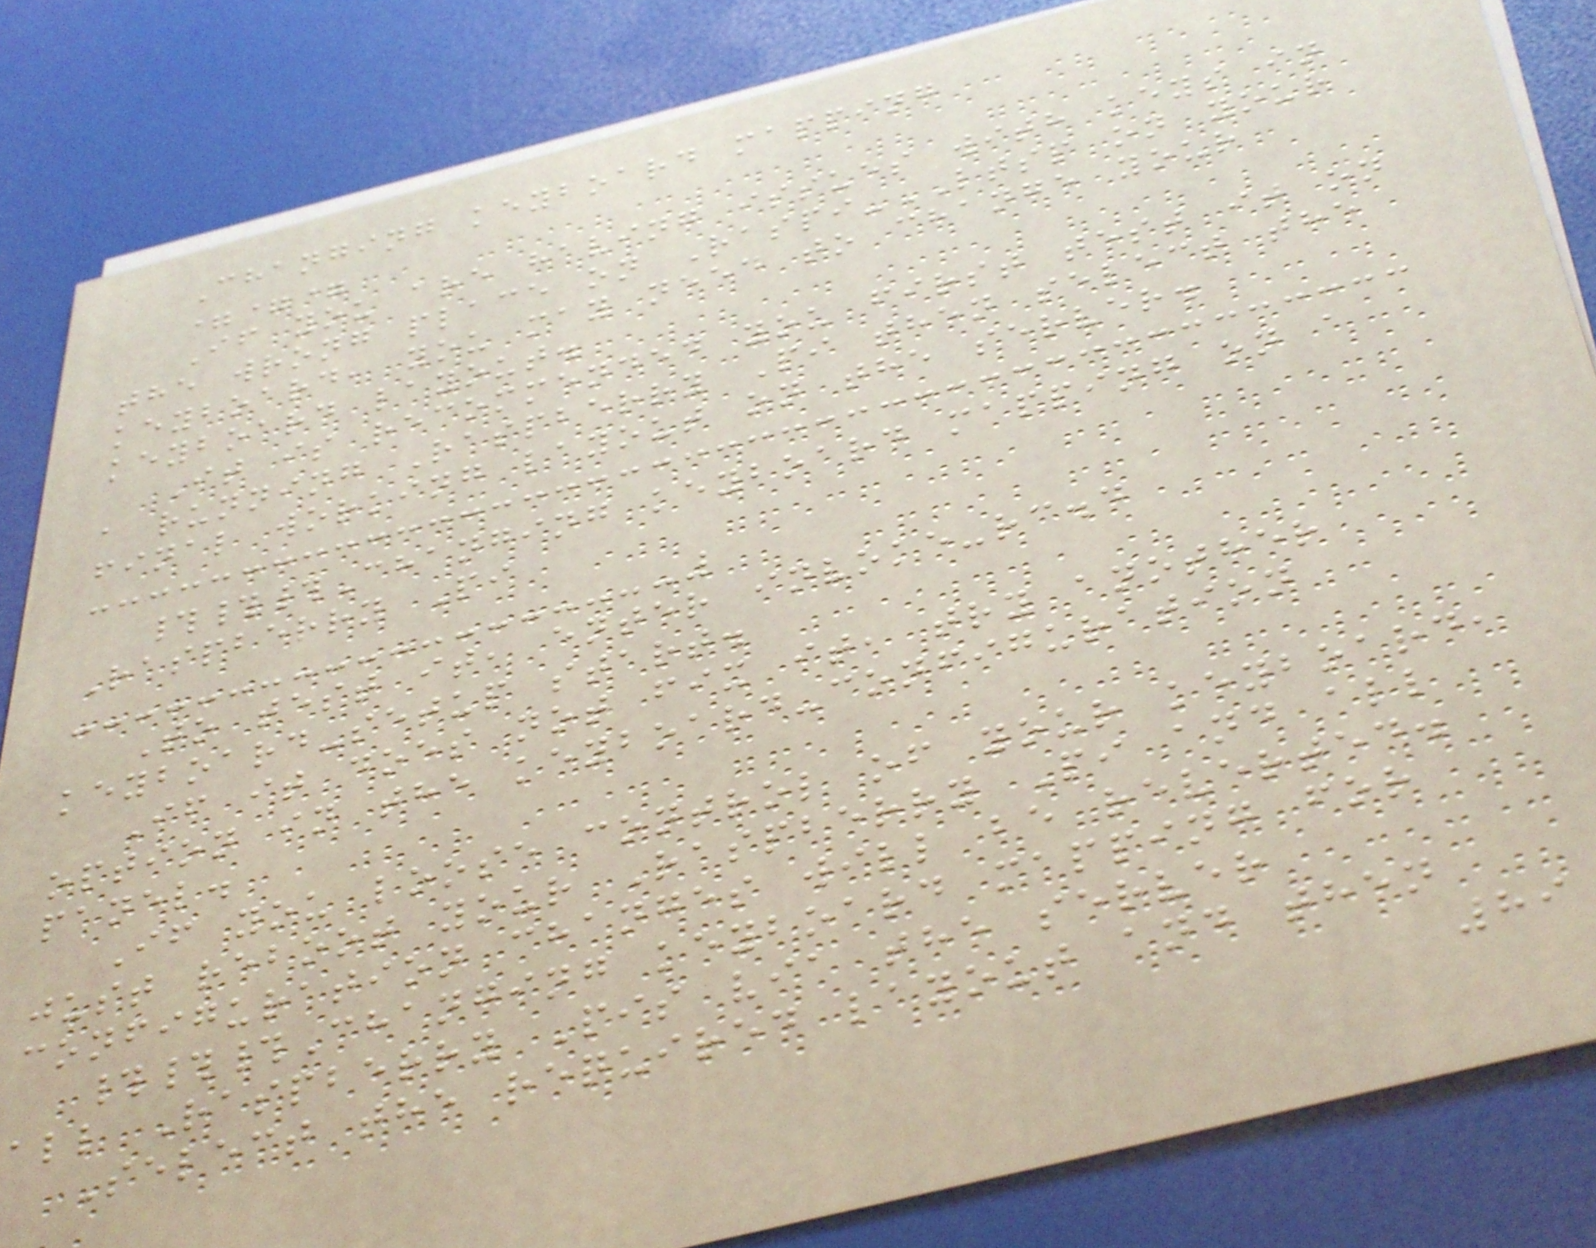Changing keyboard mapping
===
If you are having issues with keys in
the wrong place on Raspi-LTSP on your
keyboard, you may need to change your
keyboard layout.
It is recommended you first test it on
a running Raspberry Pi then select the
final working layout on the server.
###Changing keyboard mapping on a
Raspberry Pi
To test it, enter invoke-rc.d
keyboard-setup start.
If it does not fix it, try another
option in the keyboard-configuration
panel.
If you loose control of your keyboard,
just reboot your Raspberry Pi and all
configuration changes will be reverted.
###Changing keyboard mapping for
all Raspberry Pis via the server
Select the required layout and then
89
